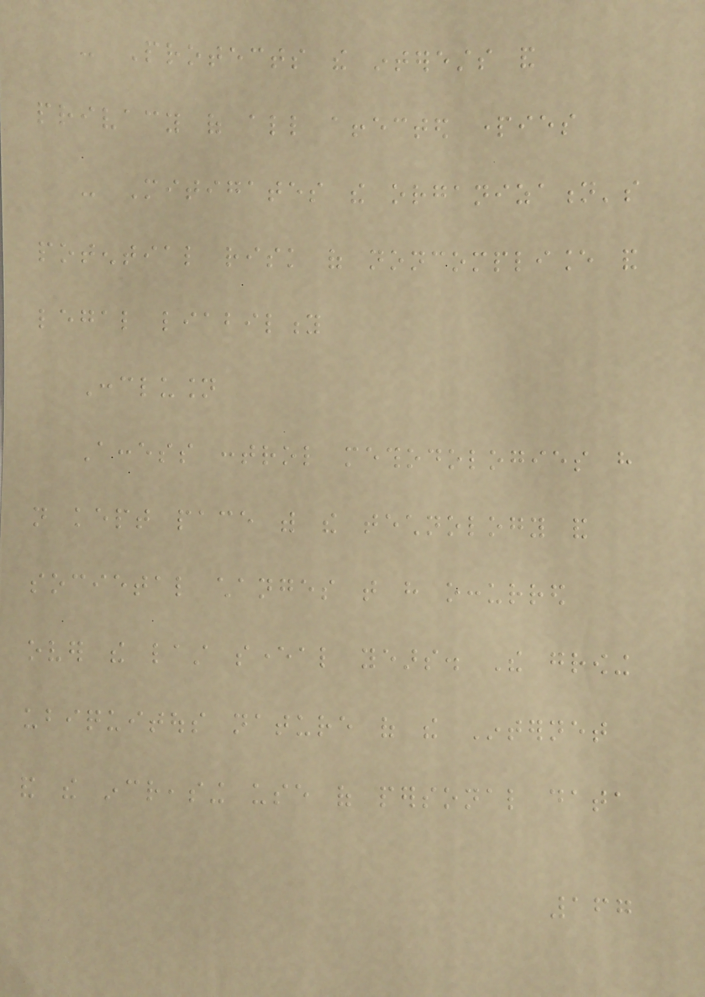- Protects the interests and
privacy of all affected parties
- Mitigates the organization's
potential risk of noncompliance and
legal liability
Conclusion
Access control methodologies have
not kept pace with the technology and
societal changes that have occurred
over the last several years. The growing
ubiquitous nature of the Internet
and the increasing use of personal data
167
